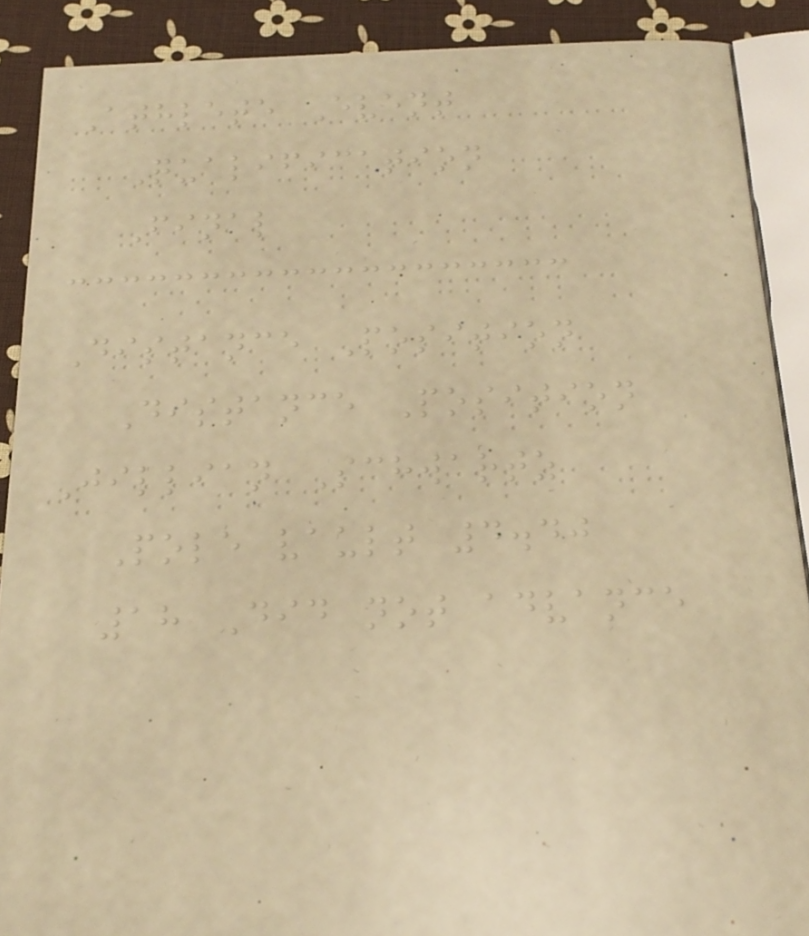Athlete Event
Qualification
Final
Distance Position
Distance Position
Jillian Schwartz
Pole vault 4.40
18 Did not advance
